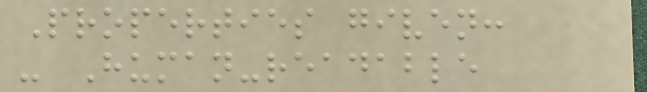Properties given:
- Human-readable
